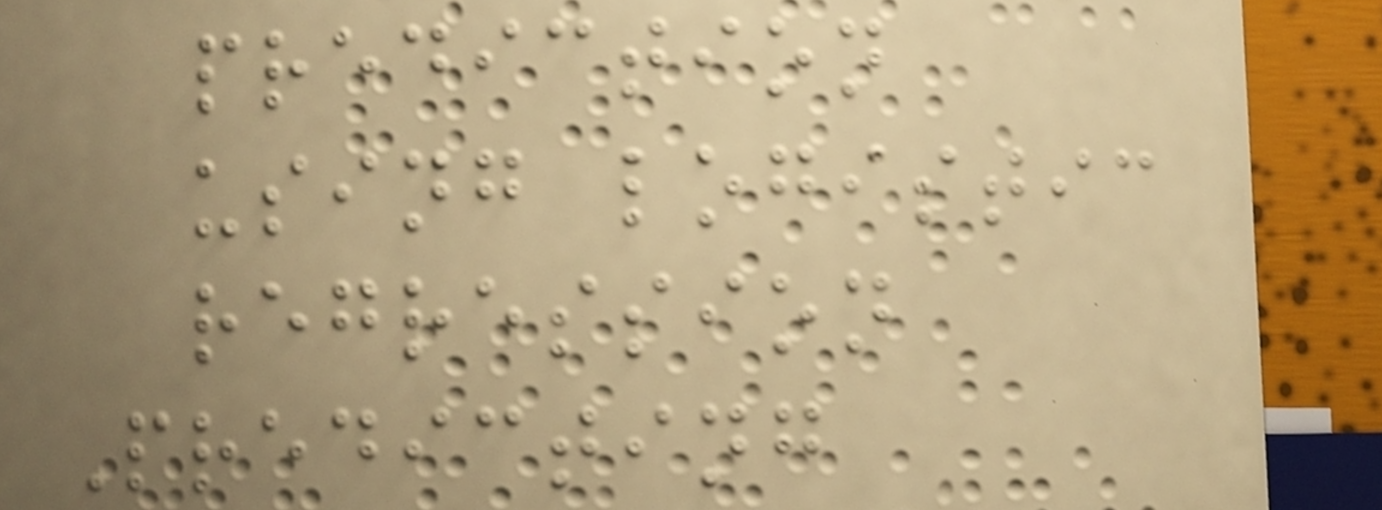prediction
using logistic
regression
Predicting
